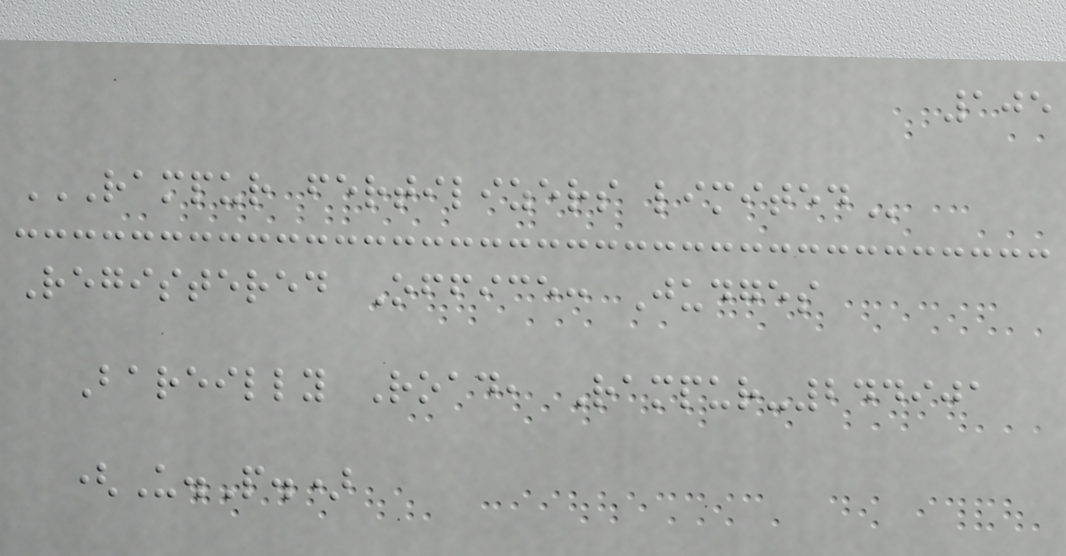105
RAMPUR FERTILIZERS LIMITED
Registered Office: Judges
Bareilly Road, Rampur-244901
(U.P.)
